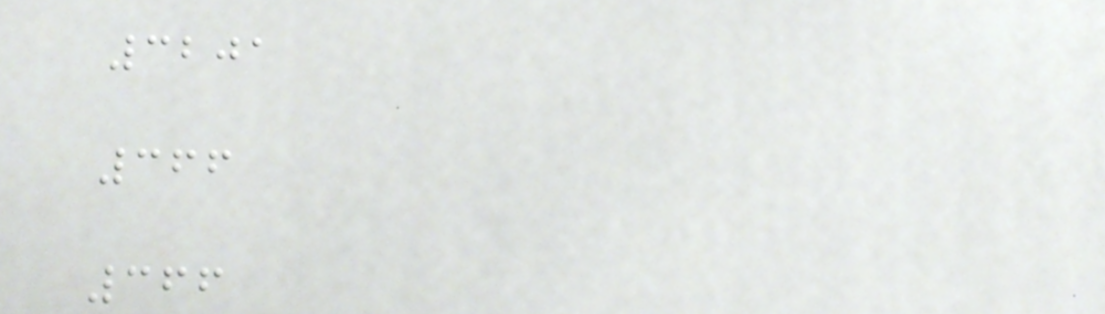3201
366
366
